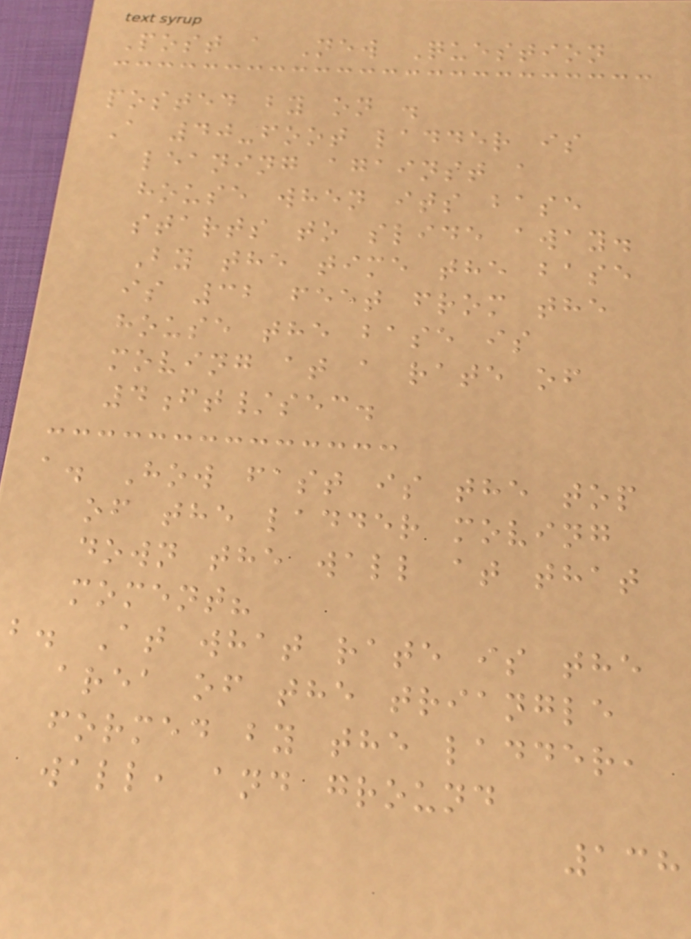Post a New Question
posted by on .
A 40-foot ladder is
leaning against a
house when its base
starts to slide away.
By the time the base
is 32 feet from the
house the base is
moving at a rate of
4ft/sec.
a. How fast is the top
of the ladder moving
down the wall at that
moment?
b. At what rate is the
area of the triangle
formed by the ladder,
wall, and ground
138
